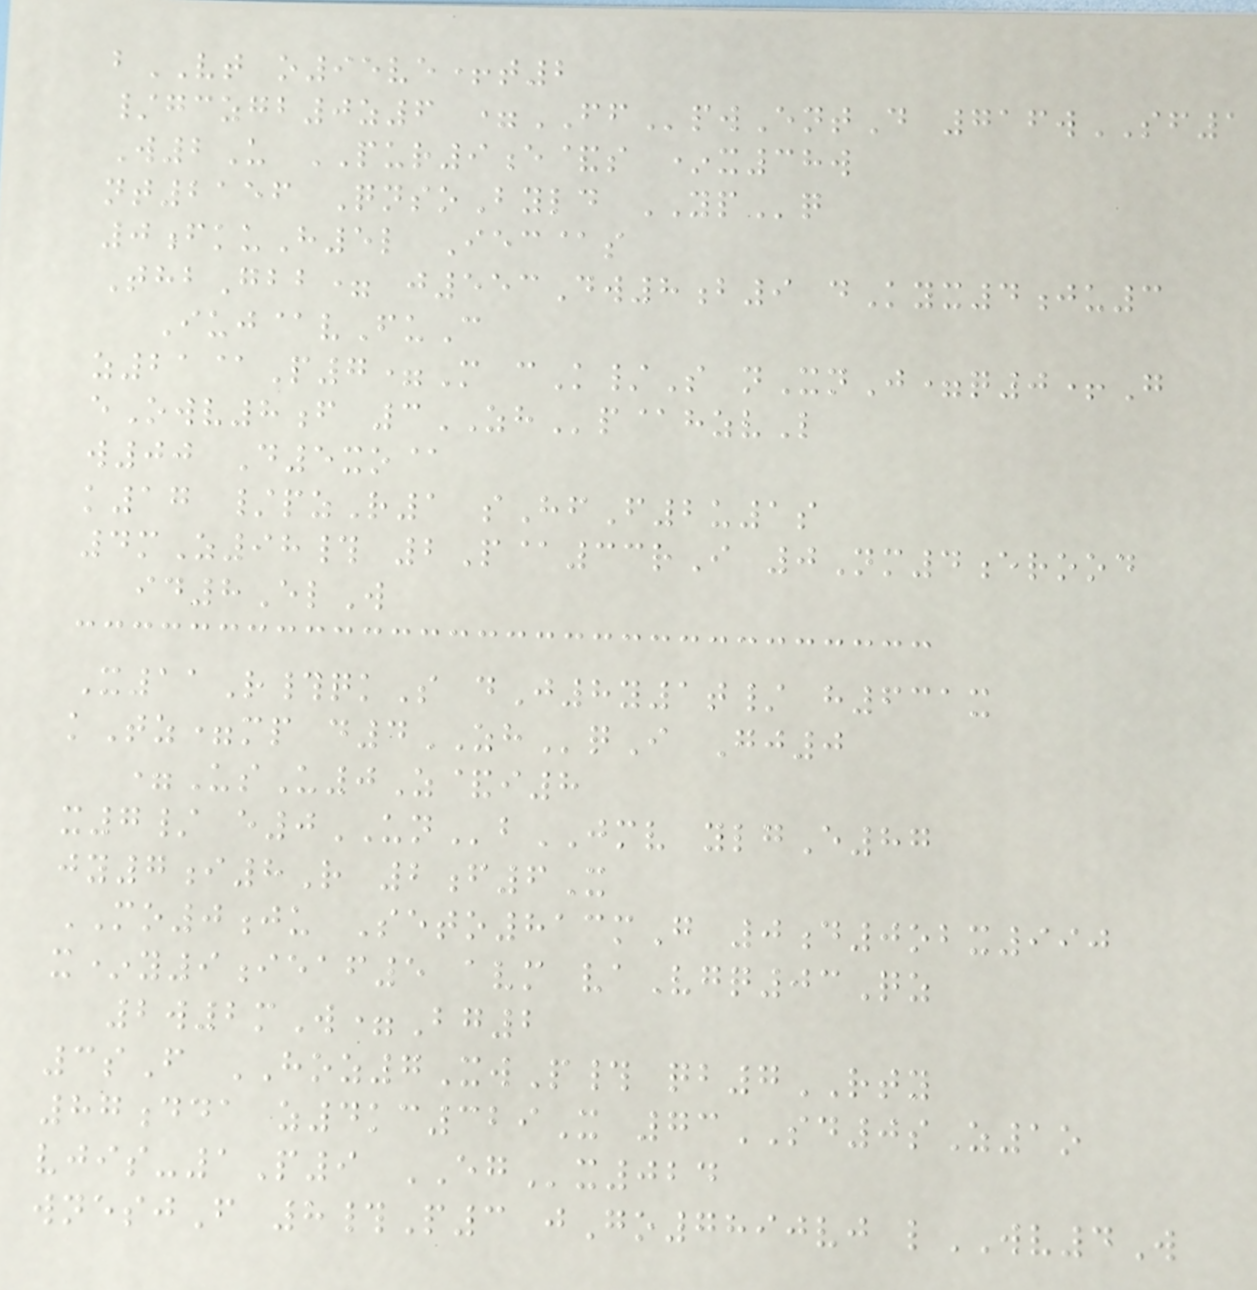bVT o95ve+t2
/gczgb0z6 =FFpwEntD 716wSF1
W2U PUR9e&s *x38w
nt2156 QnsoByld YPq
0fkuH5l Iec@s
ThbGbb= j553Dw8b9 dKyx4ju3
Iuj@vFuC
z21@P7=M cK/S nXnJ=q0+G
eOwv8f 3ZHp@hzvL
w00 D5xo@
k17 /pzR1 sHfF2u1s
4mZ98# 2P@33rI 0Nm4erood
id8ElW
X11R#qkS dJ8y1t/ h631x
kTz=mp d4ZHqI Gj0
=UsU0Z&i8
x7/ e0UNbJMV ylgE87
jy7i8R 2f6X
MO0ju Seto813mG 0d0obx990
x*y9ieaf5 avm vaVgq03Qz
2w2mW=Bg2
3sF HOZ7XwP# qb7RTY
87dda z4kc329X 73SD0sZ1o
vjis-1P9 EGx024
wnesjF 8#P3 jGo7890vj lWV4W
